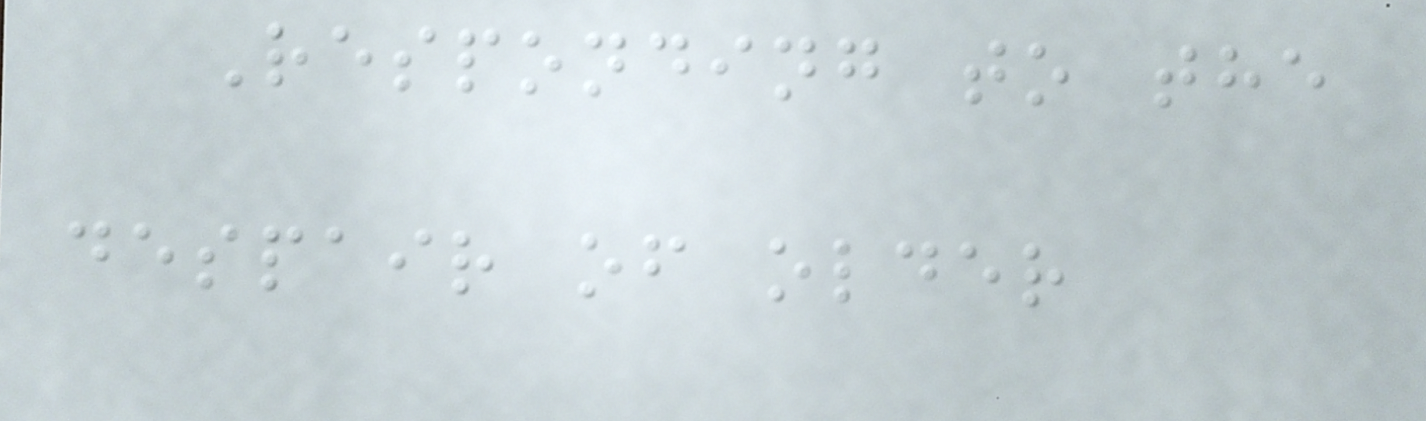Responding to the
despair of older
